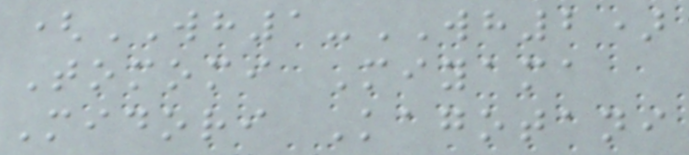(WH1-WH2)
Tomomi Miyama
Midori Kagotani
